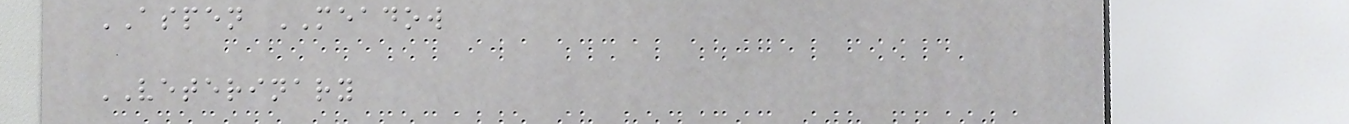ASPEN MEADOW
VETERINARY
